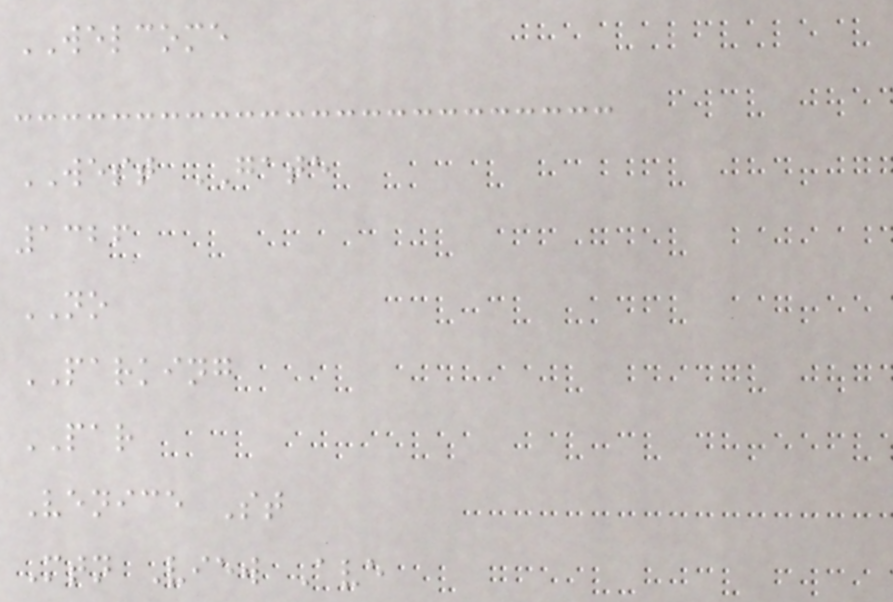WELCOME
WEST GATE
1326
NO
PARKING
PAR
Venice St
Mtn View Ave
